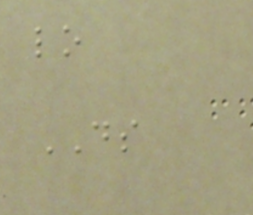lo
DS
